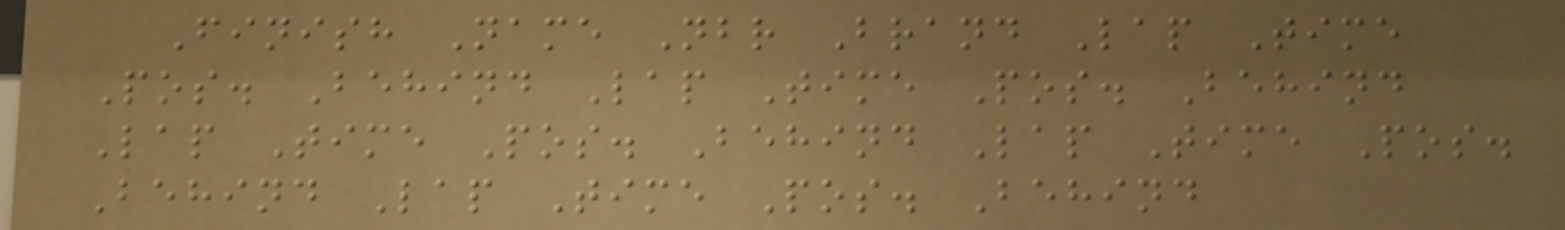Finish Name Nbr Brand Lap Time
Pos. Behind Lap Time Pos. Behind
Lap Time Pos. Behind Lap Time Pos.
Behind Lap Time Pos. Behind
